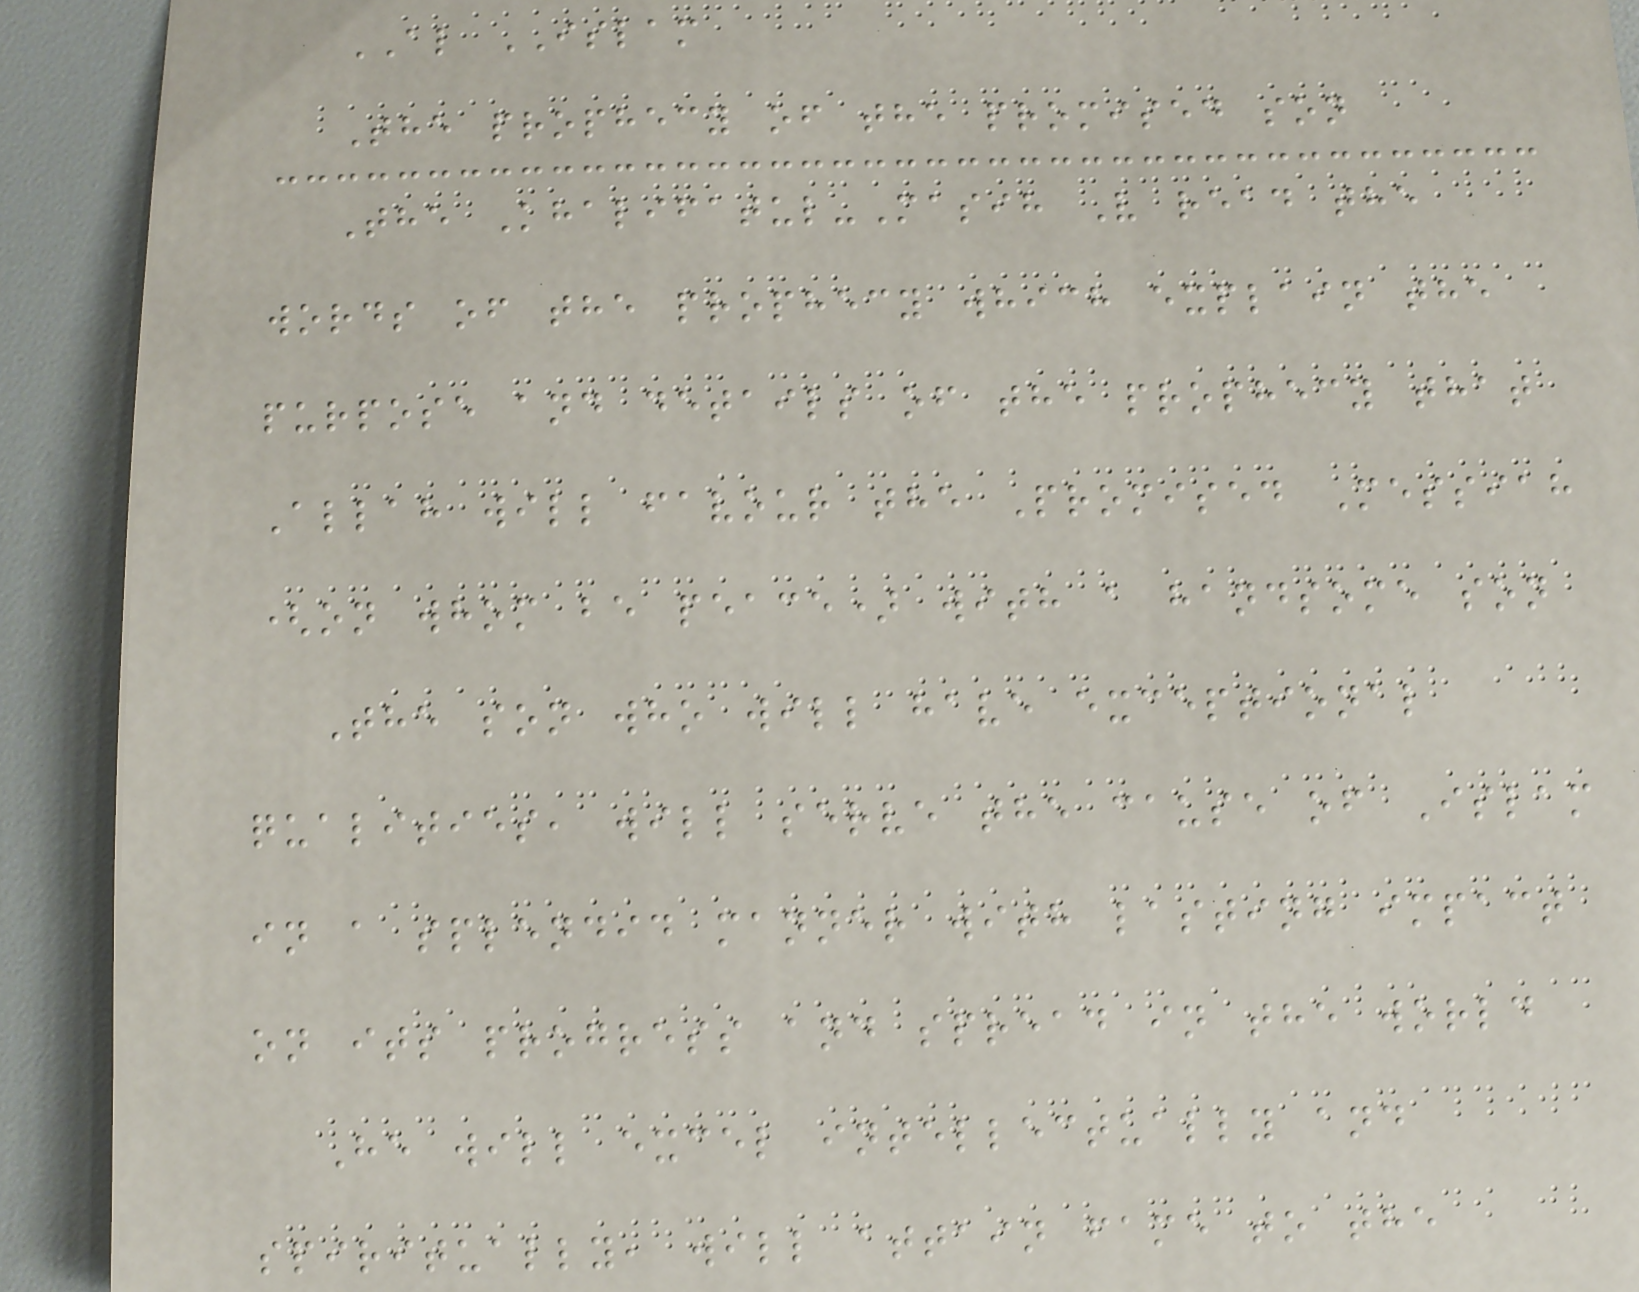AL ISLAM
The prophecy of the promised son
The Khalifatul-Masih V read the
words of the prophecy which explain the
purpose and details of the prophecy that
Allah will favour the Promised Messiah
(on whom be peace) with a handsome son
The son who will have exceptional
qualities, will serve the cause of Islam
in a splendid manner with lasting impact
on its progress and spread in the world
He will excel intellectually and
spiritually, will attain fame to the
